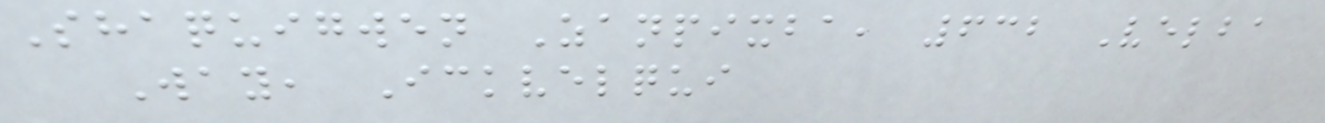Shaquigwen Zanpixba, 632 Velba
Way, Ickvelqui
